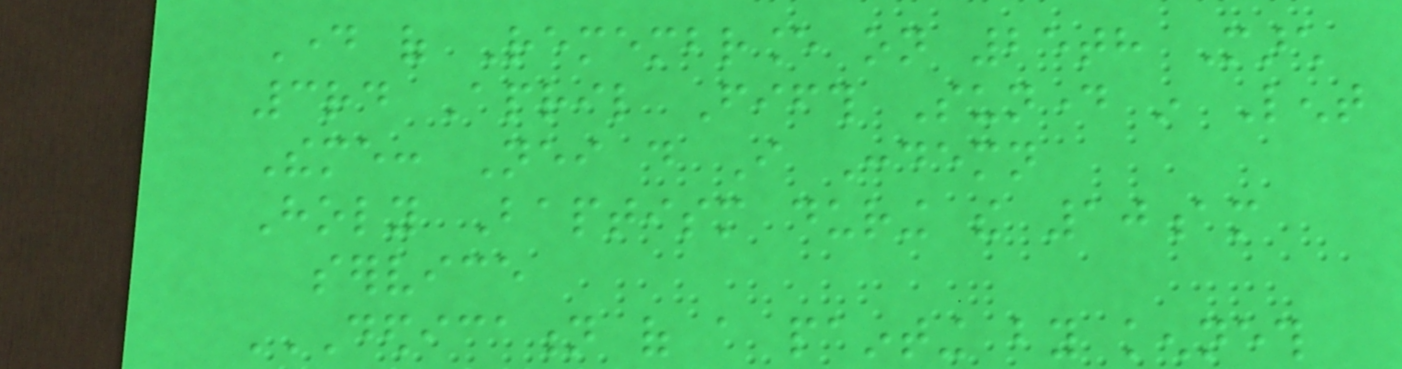Day of Remembrance on 25th March
3rd April Fifth Sunday in Lent
Theme: Neither do I Condemn
Holy Baptism during the 10am
service
DEDICATION OF A PAINTING BY KENNETH
